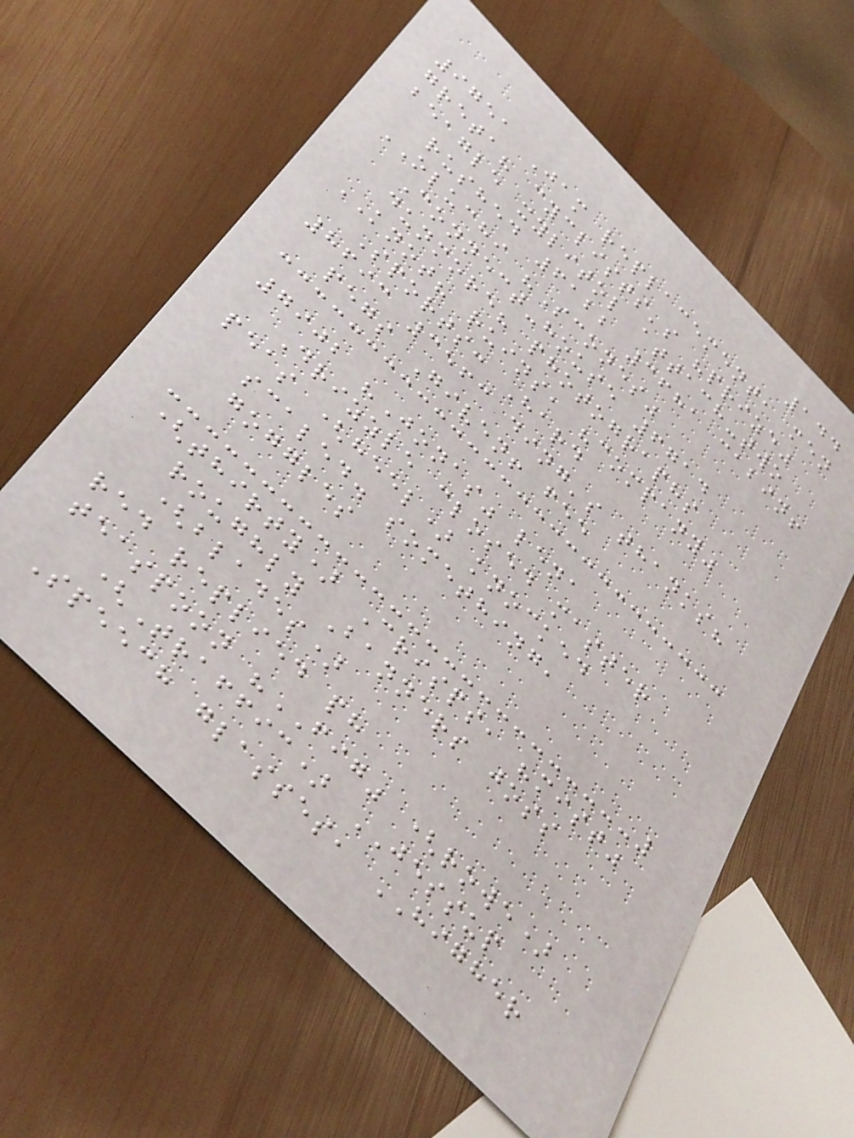144
9751 Jam replacement, men
greta? cyclists's "prize"
beagle xylitol attach-two
rushed 6122 3681 cabin!
OLUCHI "Scones"
Connect-house 6714
dunmore? photographs
KNOT? ruins, "company"
Sports: Hard
8693 3563 ding's thanks?
pegs Given! fee
7902 "Jonas" lena
Drizzle closed master
peas (heel) knocked
scaled. something,
goggles
(thirty) Crisps, "mist"
roughly Banners joss
(blades)
red replied ph
teaspoon "FIG" (rowe)
(Traffic) JESSUP
Speech glasses, HIGHER
